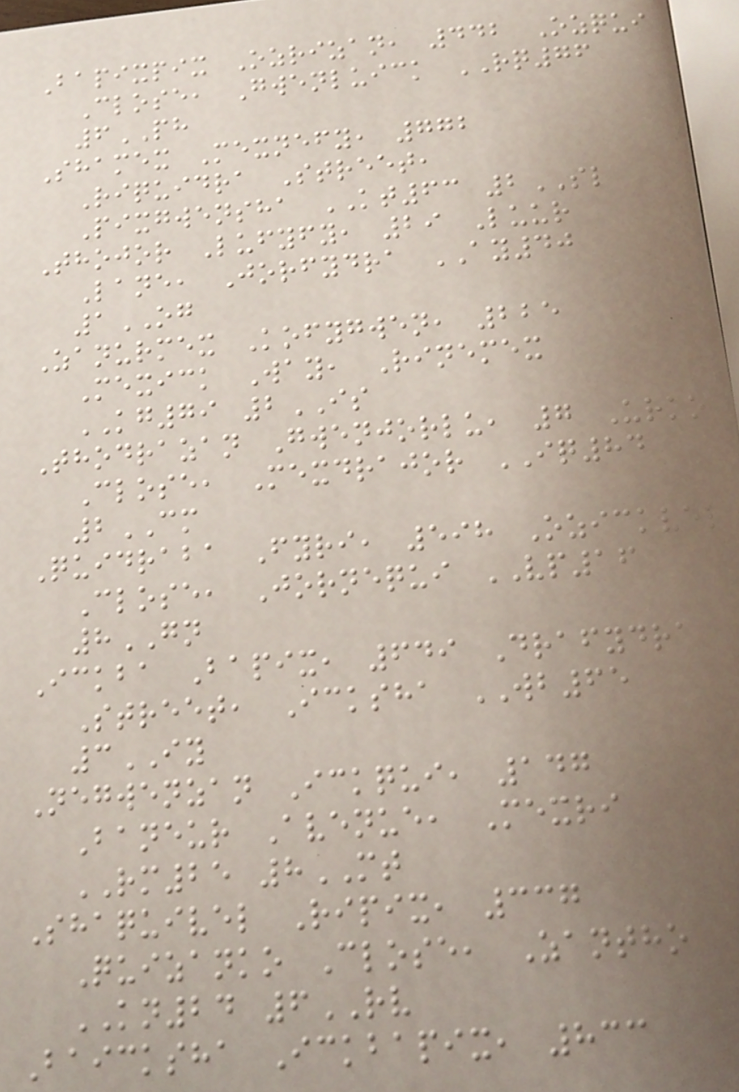Bapixpix Ozrizan, 442 Ozqui
Close, Gwenluick RQ76
6PH
Shamex Mexnefy, 772
Riquidra Street,
Pixgwensha KT63 2SL
Thojor Lufyfy, 29 Luur
Lane, Jorfydra AY40
1OG
Zanurmex Kofygwen, 225
Mexick Way, Rinemex
KG79 2IS
Thodrazan Gwenjorlu, 7 Urko
Close, Mexdrajor IQ84
2CM
Quidraba Fyri, 598 Ozickvel
Close, Jornequi VP16
8GN
Ickba Bapix, 649 Drafydra
Street, Icksha WB65
3IY
Negwenzan Ickqui, 147
Baneur Avenue, Mexri
RM25 8MT
Shaquivel Ripix, 337
Quizanko Close, Zantho
KN24 6RV
Baicksha Ickbapix, 833
